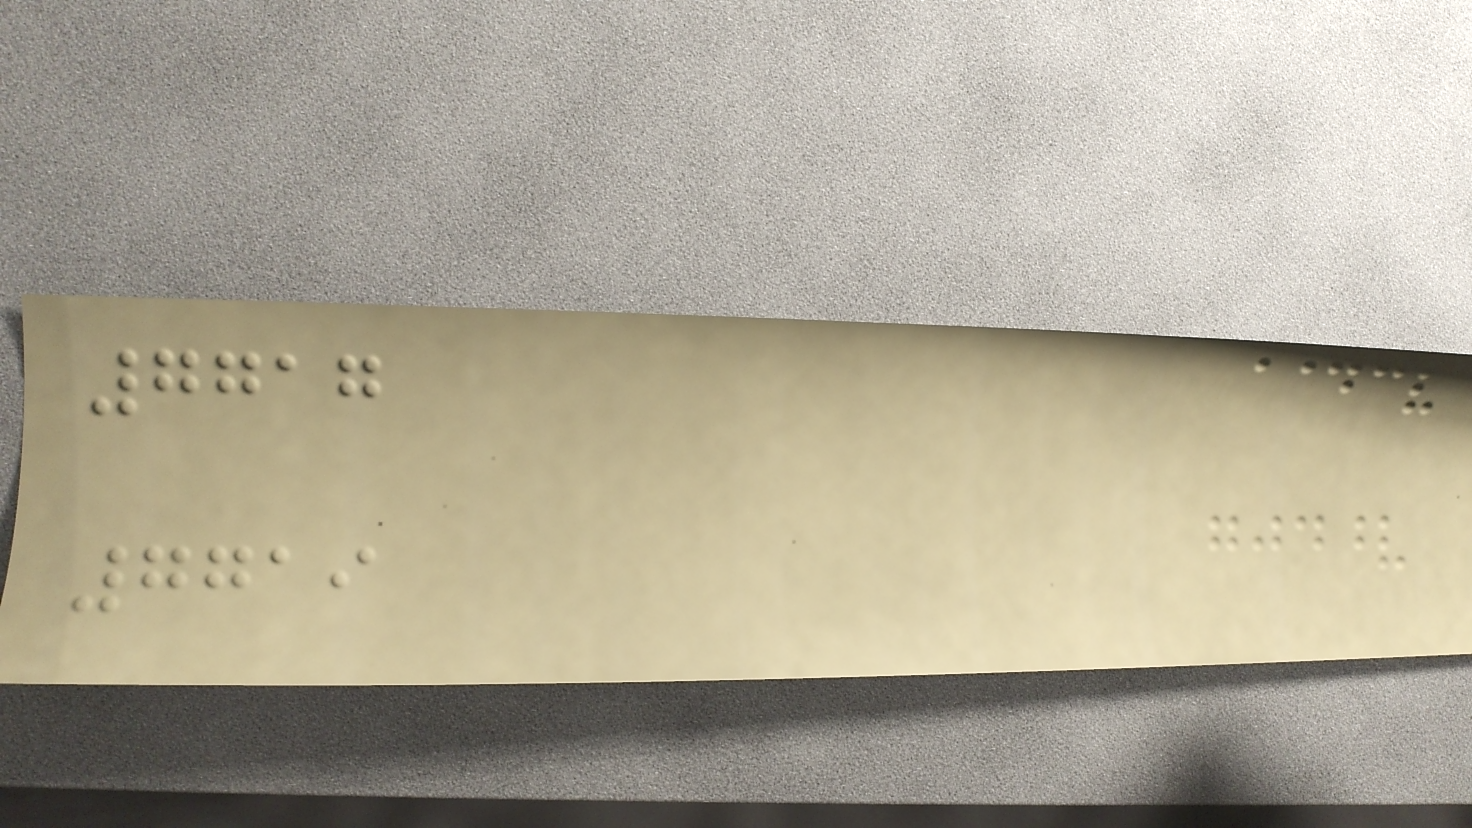7717
7719
